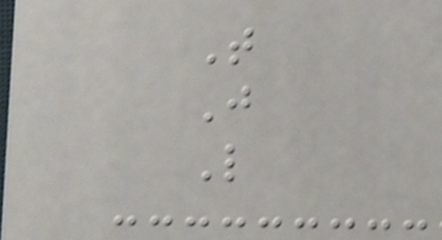T
J
L
